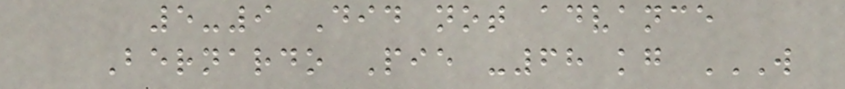5-9 Did not advance
Bernardo Pie -68 kg W
